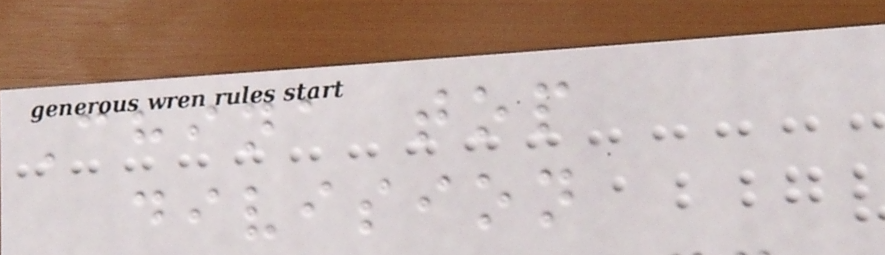China top
division
